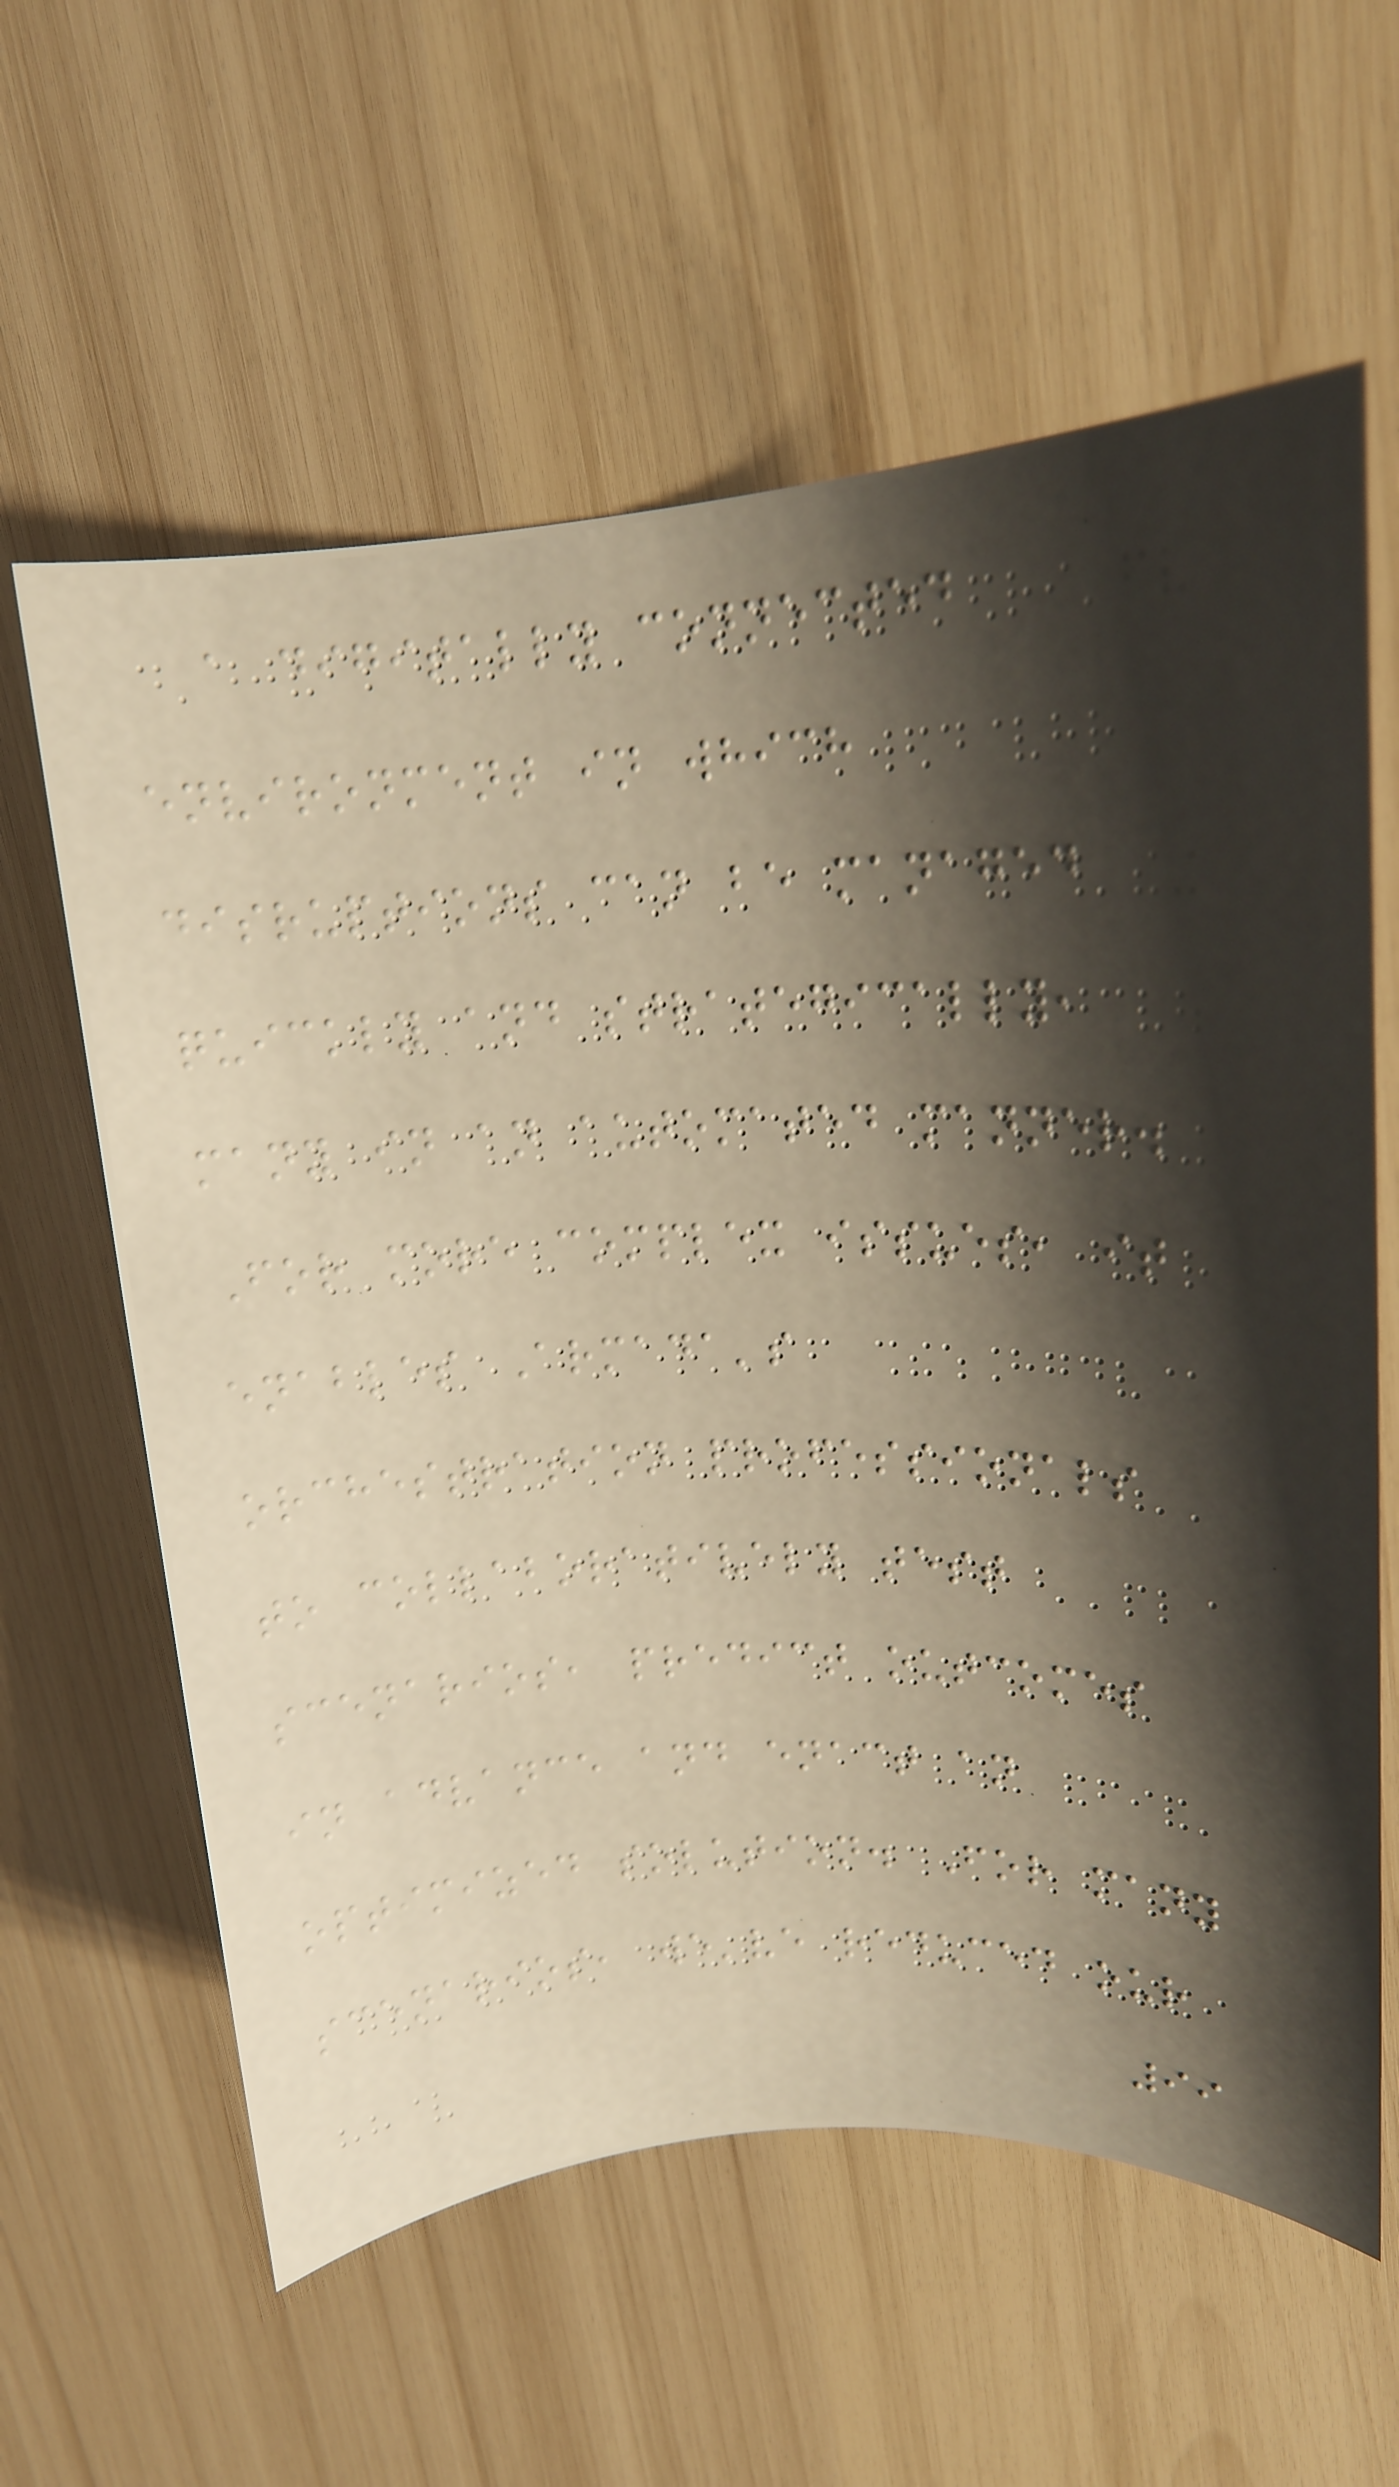a digitally connected
environment in which
disruptions can be managed
quickly and strategically,
many in an automated manner.
For more complex issues, it
enables Armada's
orchestration professionals
to collaboratively test
scenarios, predict outcomes
in advance and enact an
optimized solution. For many
scenarios, we've reduced our
99
